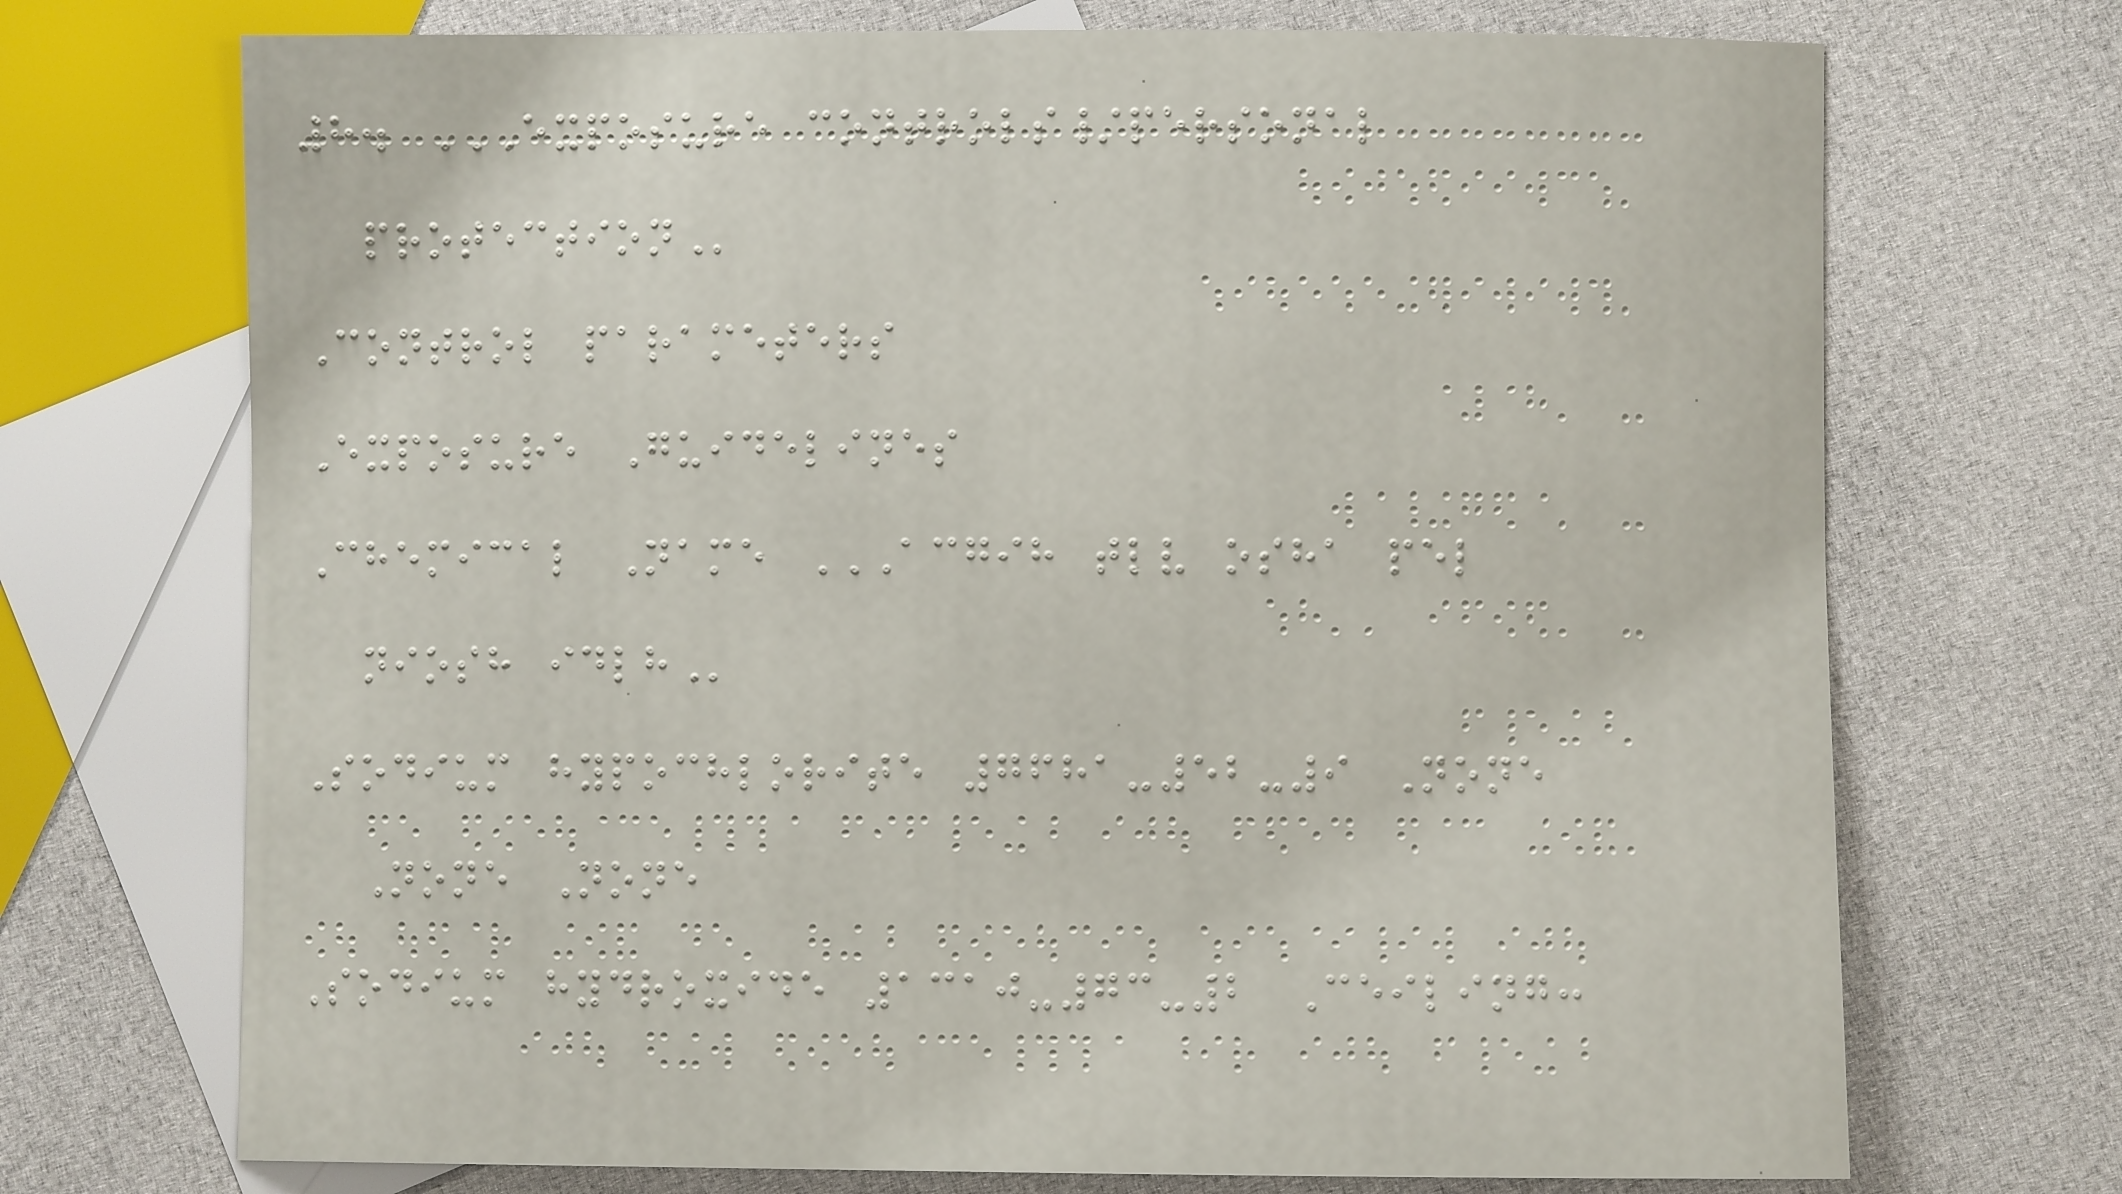8. EXPOSURE CONTROLS/PERSONAL
PROTECTION
Control parameters
Exposure Guidelines
Chemical Name ACGIH TLV OSHA PEL
NIOSH IDLH
Sodium hypochlorite 7681-52-9 None
None None
Sodium hydroxide 1310-73-2 Ceiling:
